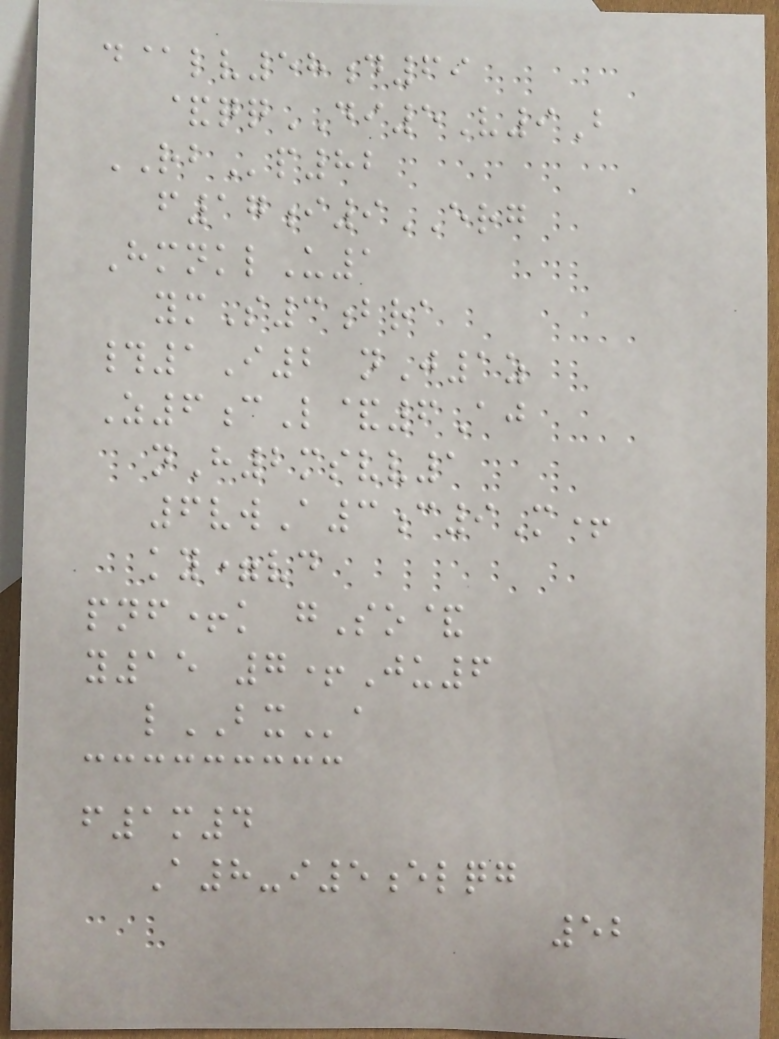d@lv58d69
&qqDI5V9B
RBp82
f17i9ERG
HmnklU1
ymS3bra
#1I2 nJ1z
Z6cL&6Aj
nH2msvv1
6vwA3c9M+
ky=vd
pnf+k gSo&
y15 7+Ju6
lBXa
f1m4
A8-i5elqg
52
